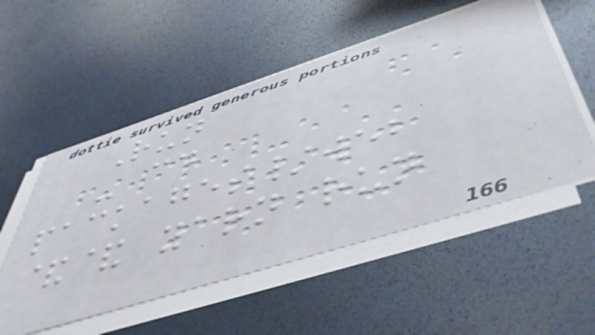Run
- cd
packages/web
&& yarn run
